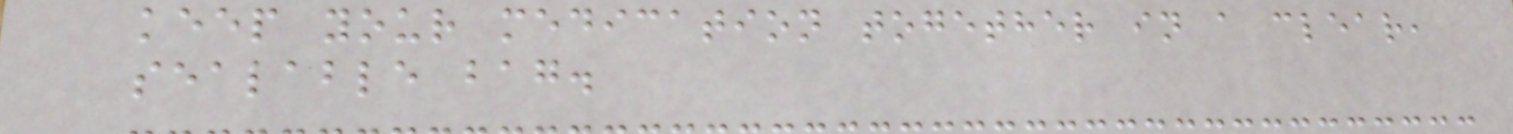keep your medication together in a clear,
sealable bag.
